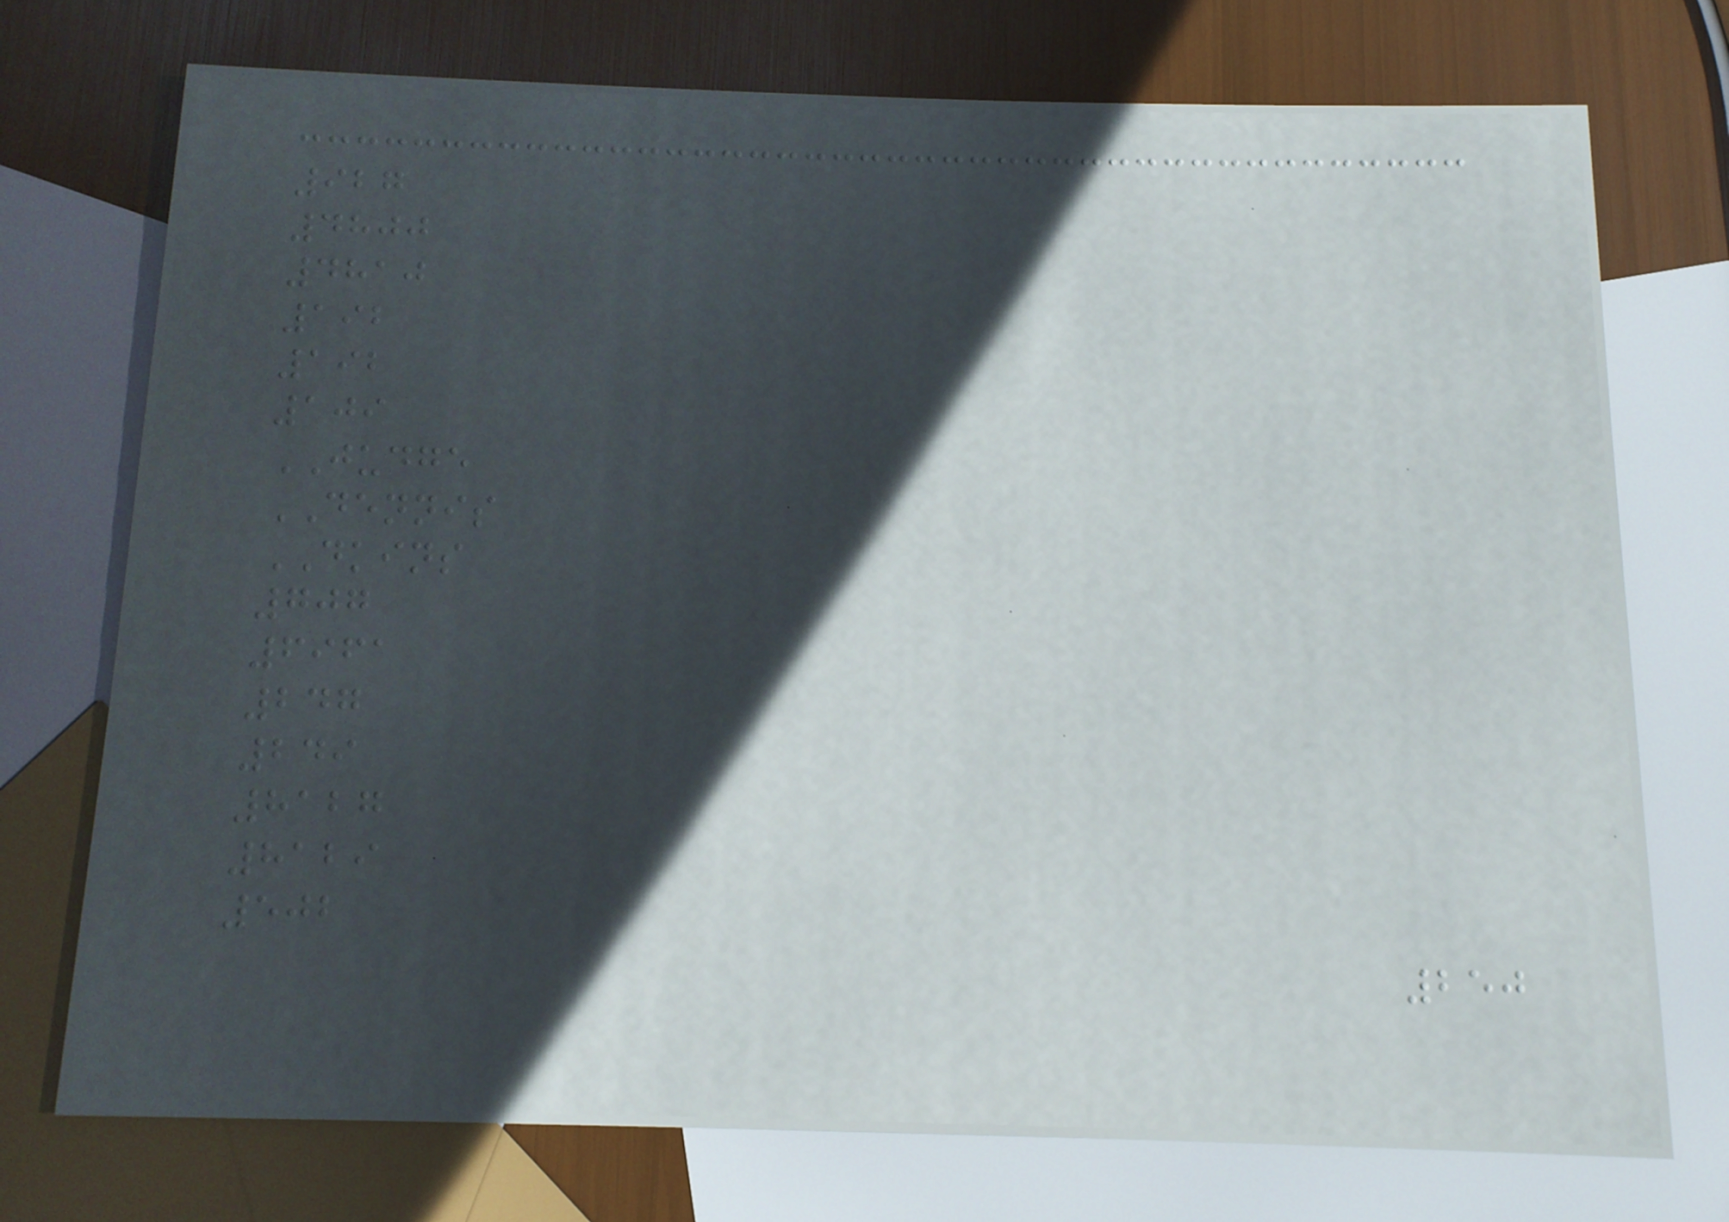927
4800
4810
192
192
109
JUDGE
DENNIS
DKINS
707
6961
247
249
8127
8129
502
250
